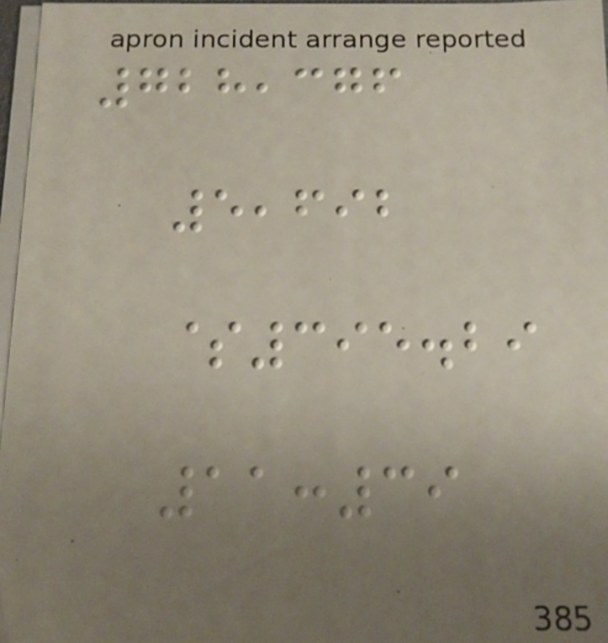728,376
5,692
$395.29
11:39
